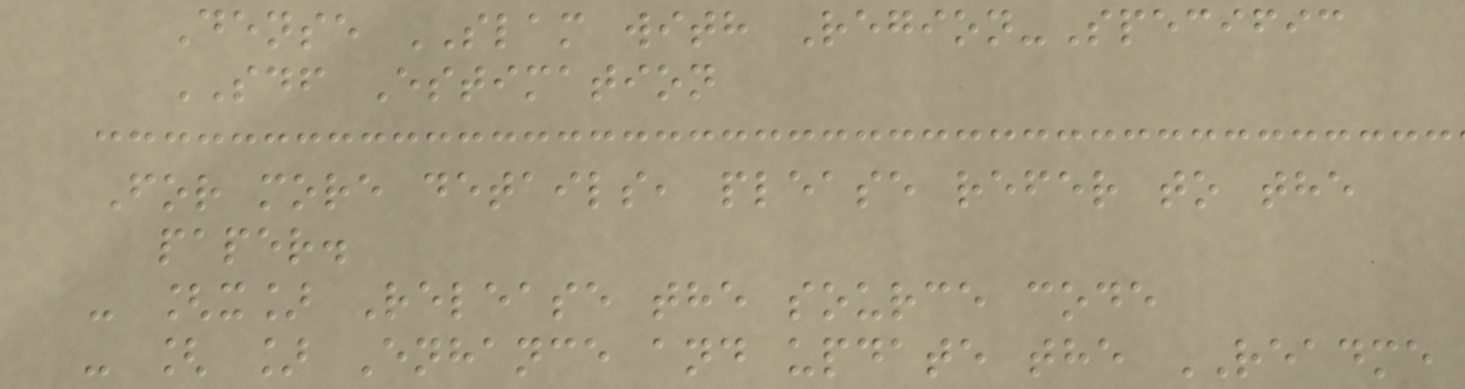Dense SLAM with Region-Specific
SDF Estimation
For more details, please refer to the
paper.
- [x] Release the source code
- [ ] Enhance and update the README
